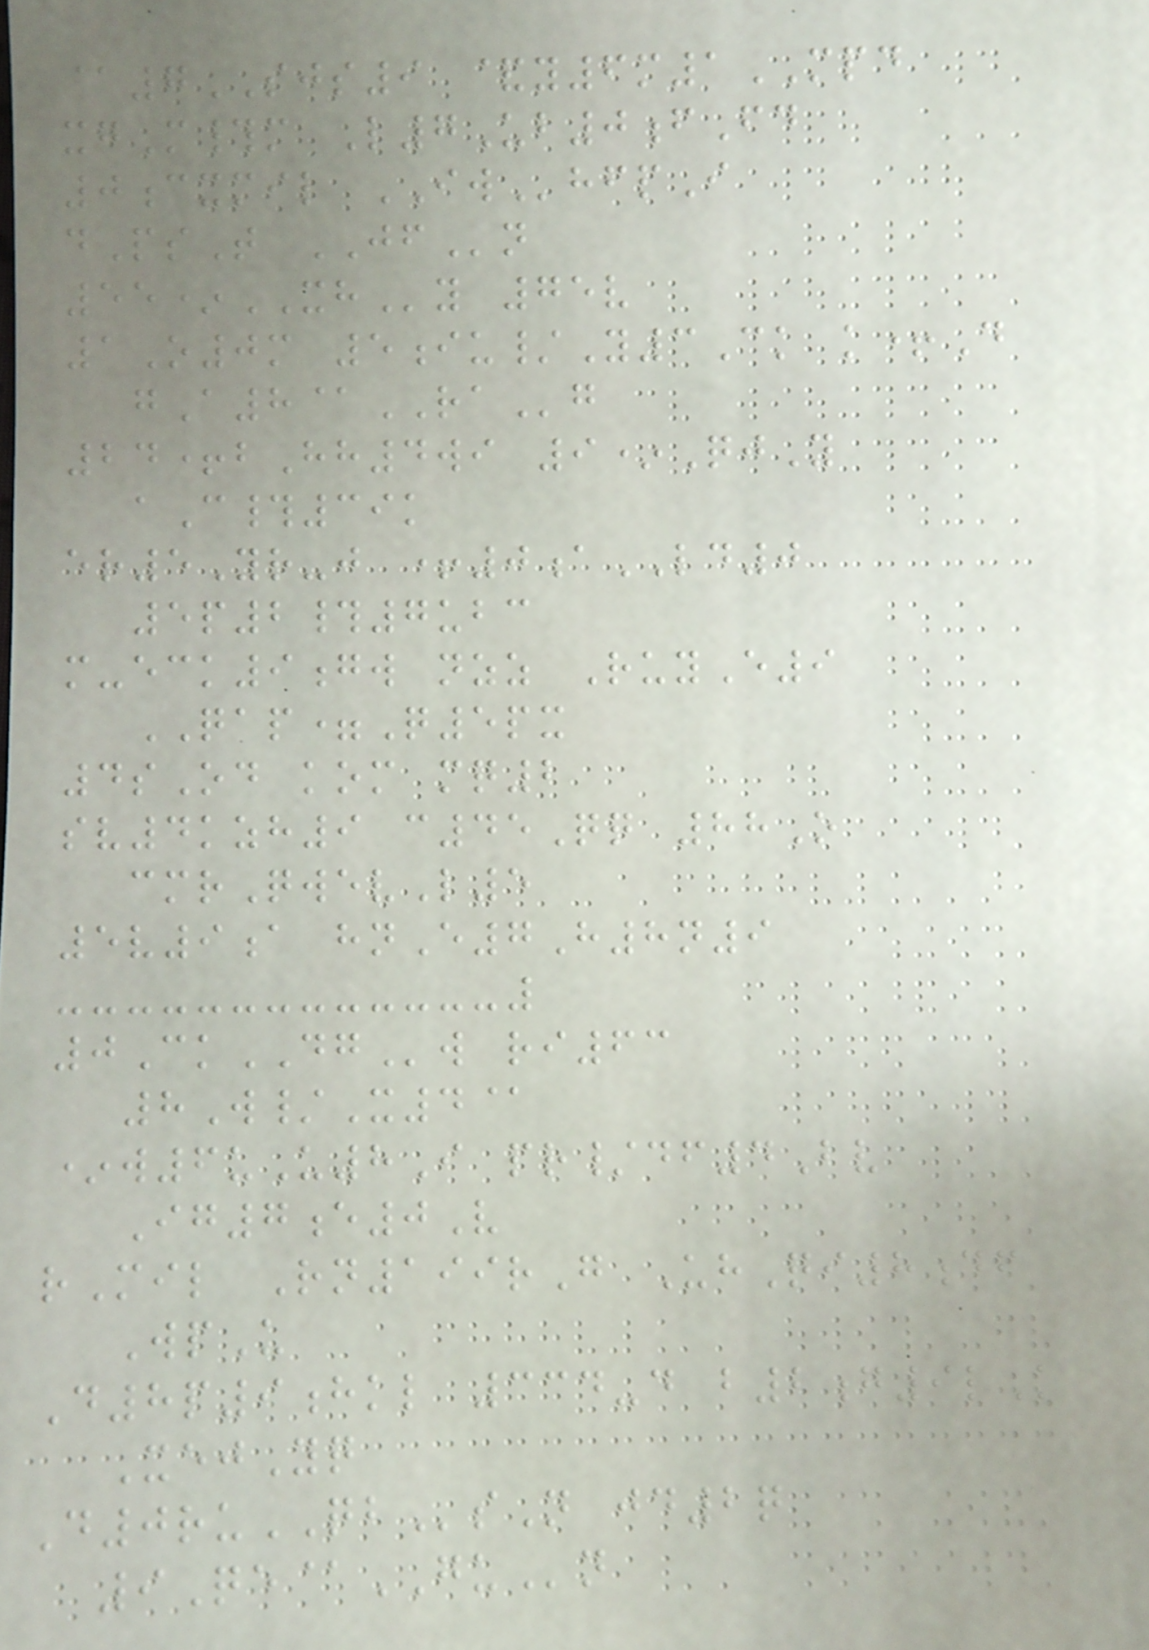@7SJS9 &y6m1MPD
xgM#m L7Ub0fFd
0cxmil IWhfpI
dPsT JFn
55*XHy 75v
1O0m 5iu/Y3Ck k+D
gA8@RAg
24+bHh4wi 9*QjY
aC#39k
er5Yr-j +0aLD0
5p2#7ubc
m-eck9gw nzz RuyE9
QAP=Q5px
4sOd kom mq2
sv4kzh9 c45Qq 88O
cmrQwevL5
5v9a hnE7H8n9
0CkDGw ri63
8W/X4@
*w6uU8I pr/df4Bv
Ig7e0V
rMil Rn199rG UhQi8df
WpU
D8p9hkl 334-d b2g9lK
XejYq
D0ruQBsN jd2q
9Qe@GUn
